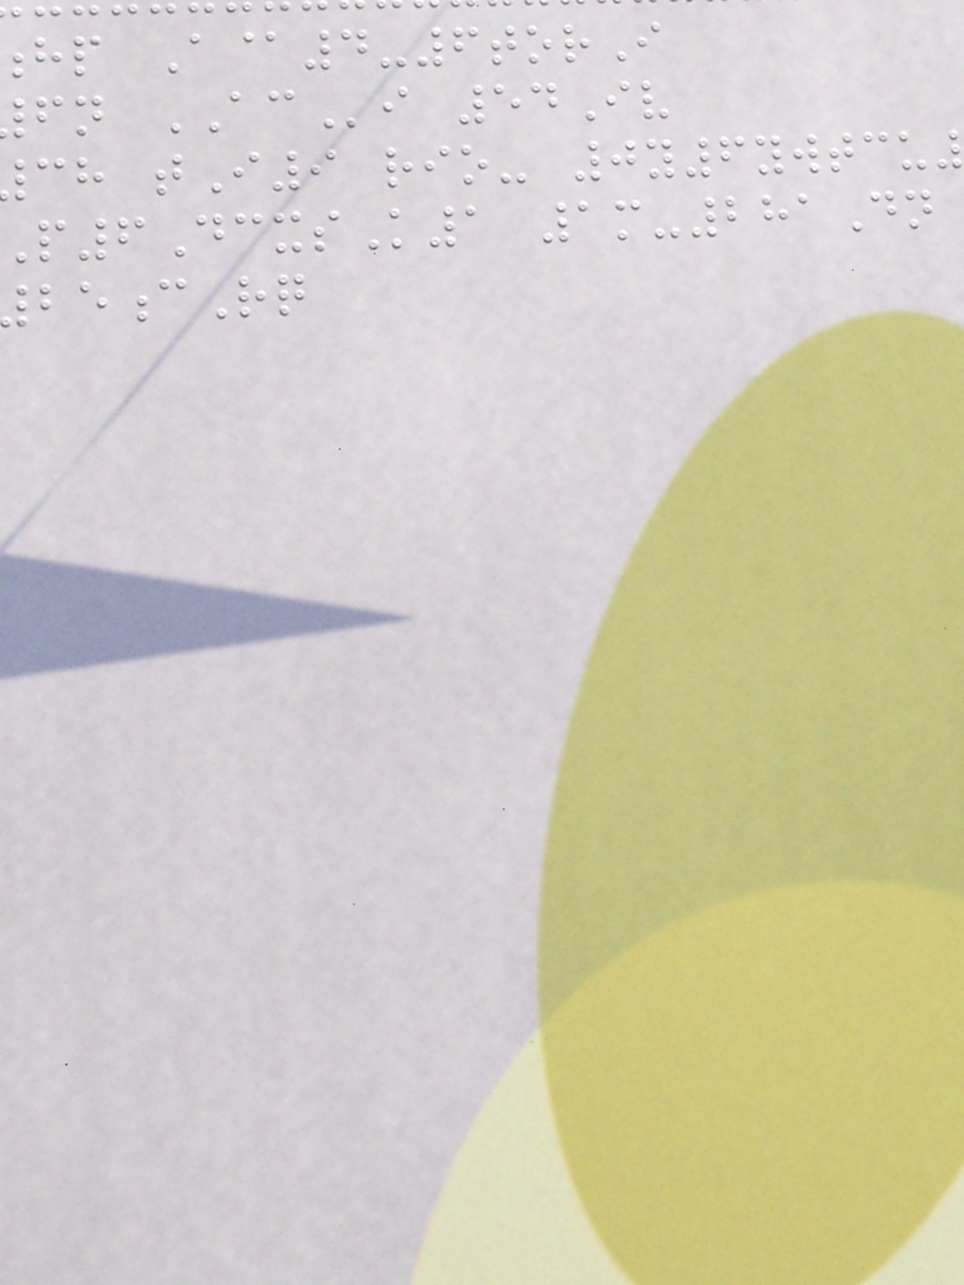hp A@4-6torI
fn ACi 54Iv
ch tI9 rio- 0y6ywtcu
6DcxsK1 1m-281Dn
cRq
